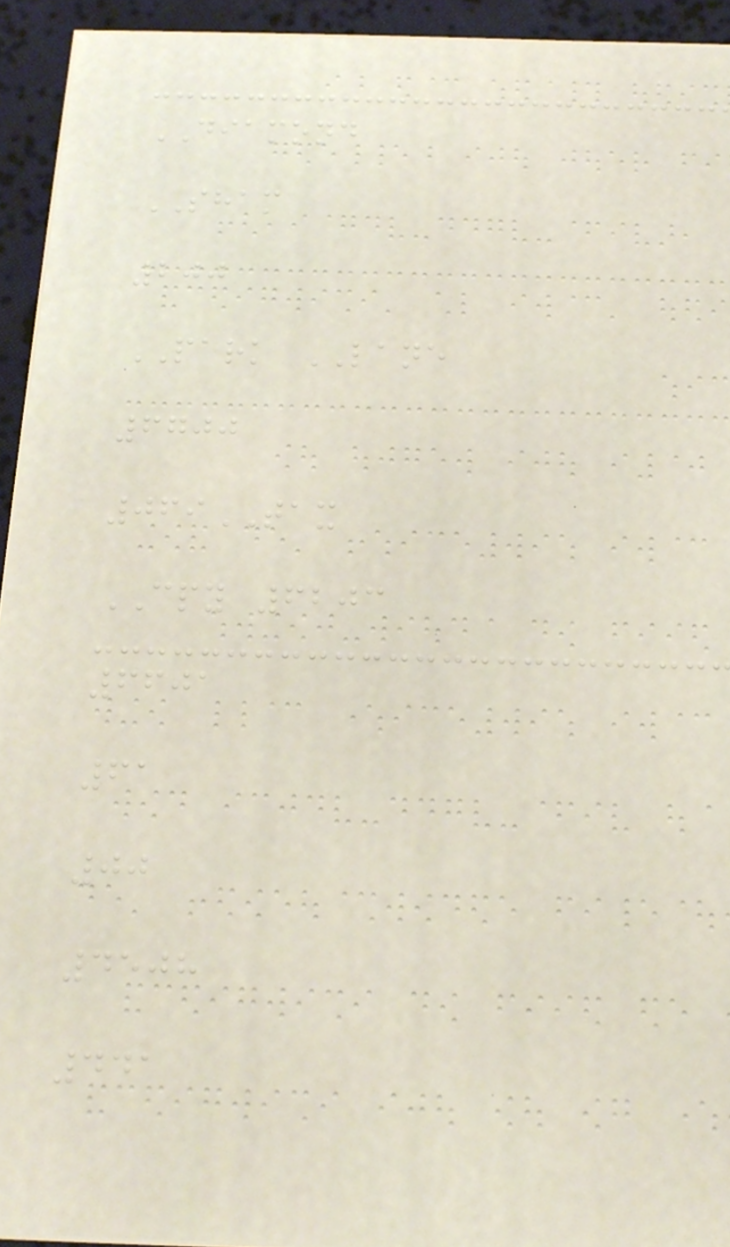DIAMOND
SHAM
200
PARK LANE
6700
069TAX
CPY 6203
6601
61
00
4508
441
